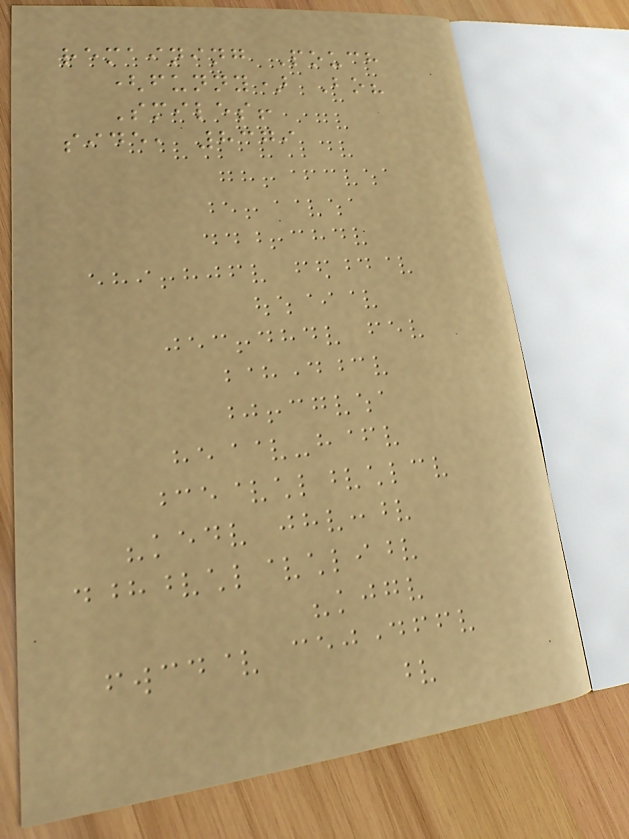remaining Pouch
(funny) Bo?
Smiles!
side, 8379
